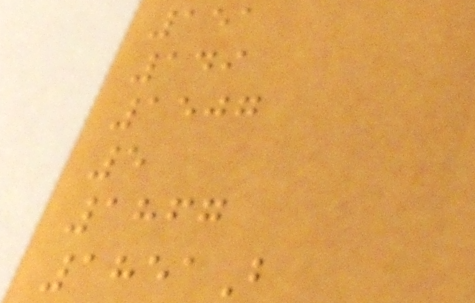151
149
1507
5
1867
1851B
